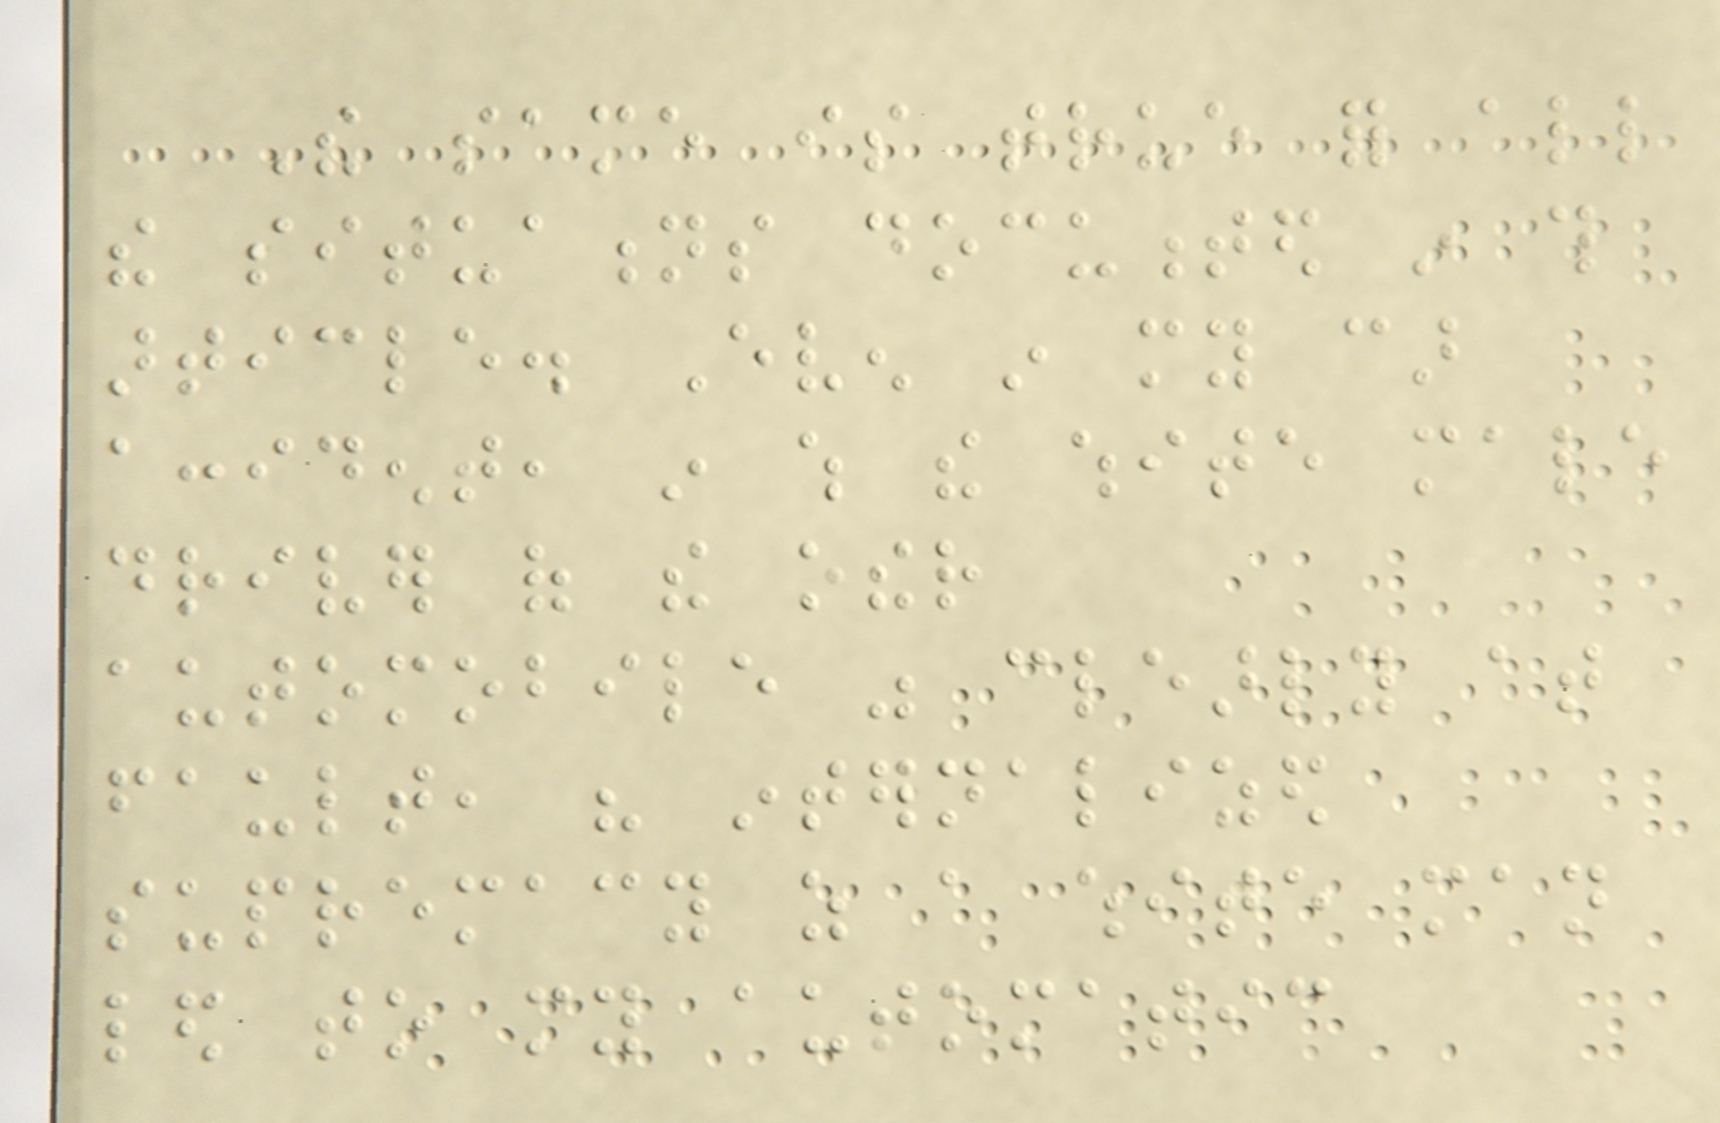The same is true for all
the situations documented in this
article. Even in my car
accident, in which the white male
driver of the other
automobile was clearly at
fault, his internalized
supremacy as a white man
led to my automatic
